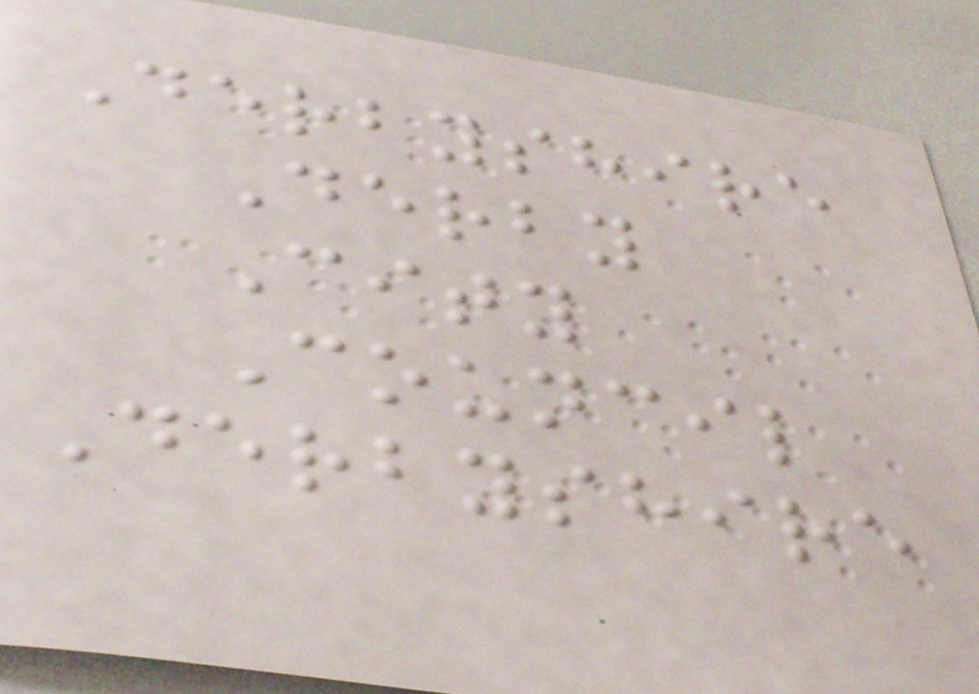Derbyshire
Derby
City
Council
Derbyshire
